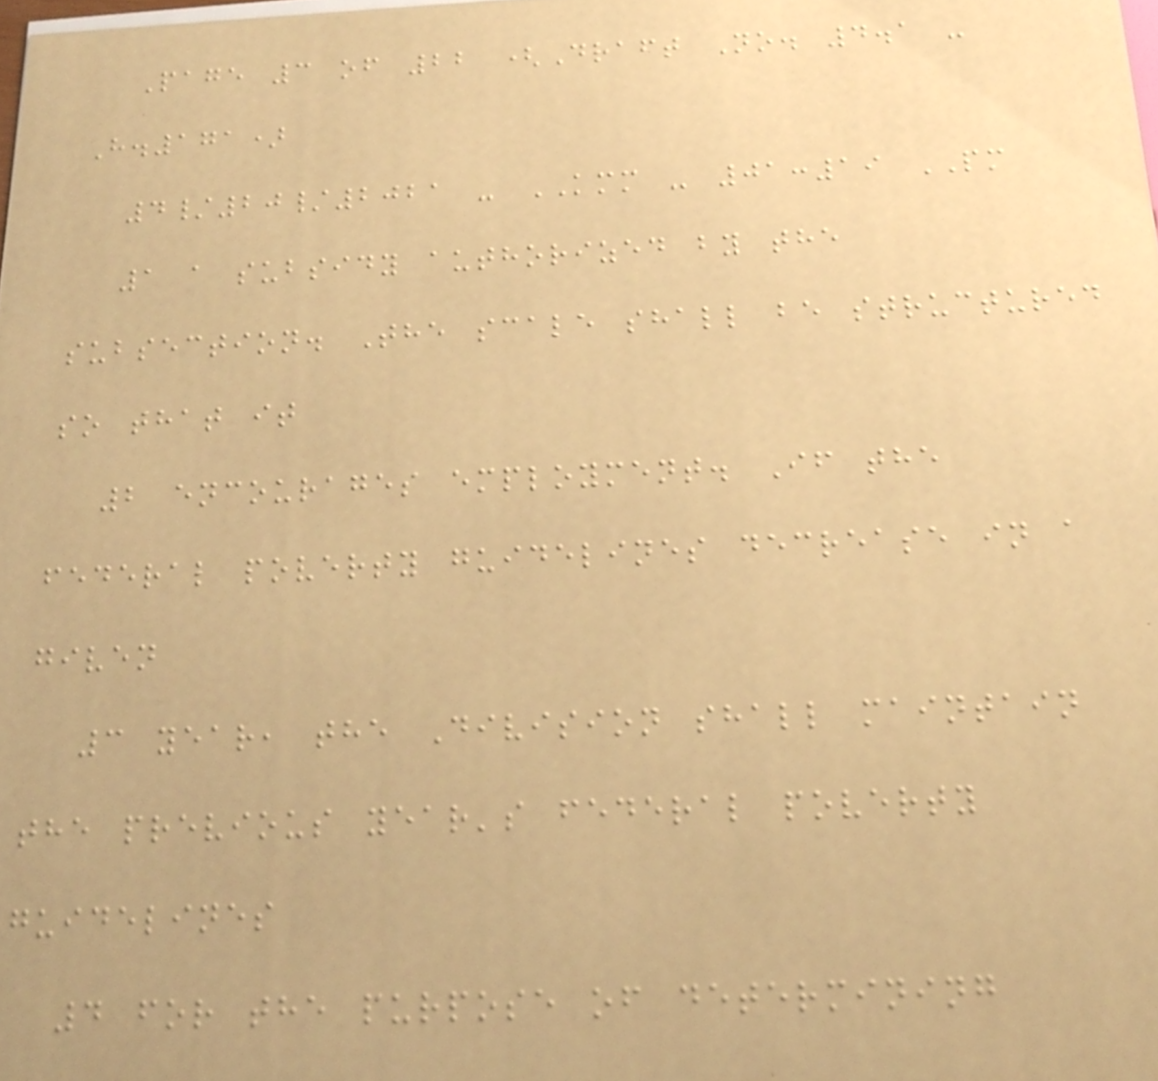Page 3 of 22 (Draft No. 4.1 -
H.171)
4/20/2021 - KMM - 01:19 PM
1 a subsidy authorized by the
subsection. The scale shall be structured
so that it
2 encourages employment. If the
federal poverty guidelines decrease in a
given
3 year, the Division shall maintain
the previous year's federal poverty
guidelines
4 for the purpose of determining
